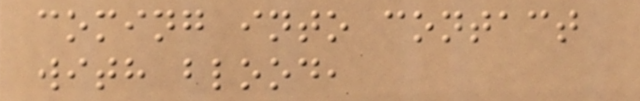coming into contact
with blood,
